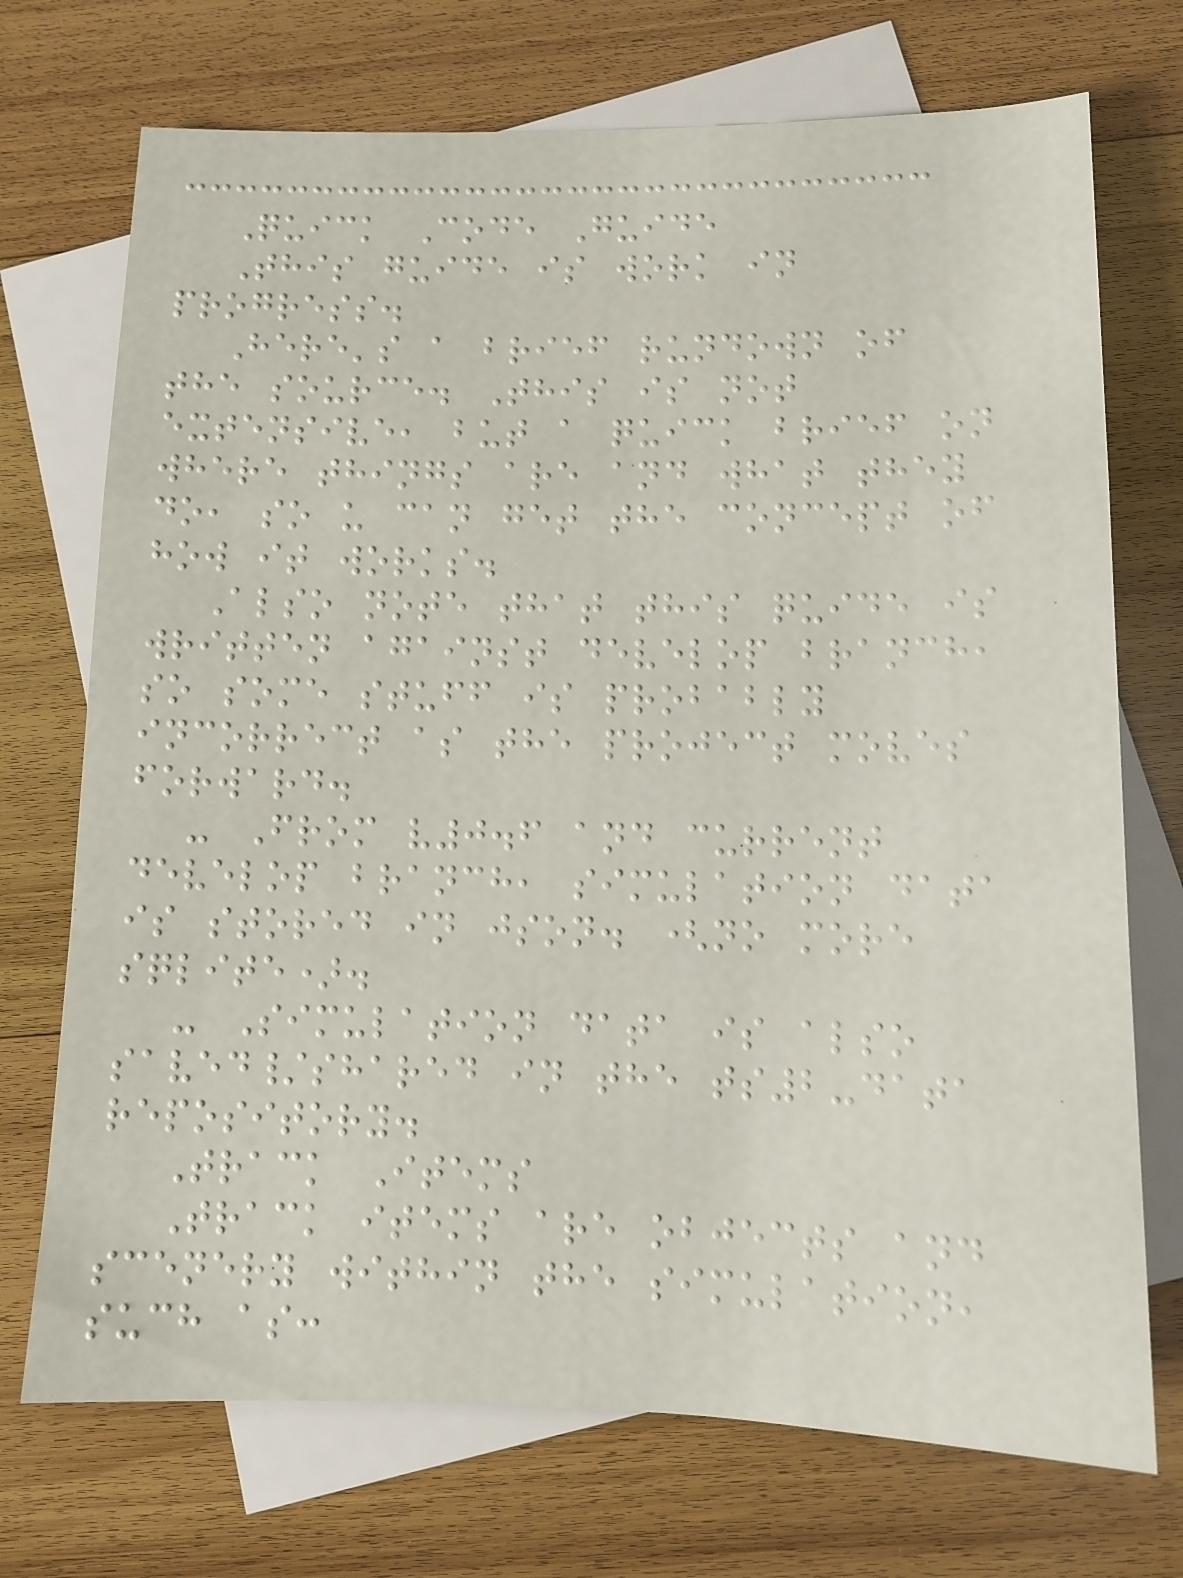Quick Code Guide
This guide is work in
progress.
Here's a brief rundown of
the source. This is not
extensive, but a quick brief on
where things are and what they
do, so u can get the concept of
how it works.
Also note that this quide is
written against develop branch,
so some stuff is probably
incorrect as the project moves
forward.
- From v0.6 and current
develop branch, simulation data
is stored in json. (no more
sqlite).
- Simulation data is also
saved/shared in the ts2-data
repository.
Track Items
Track items are objects and
scenery within the simulation,
such as:
